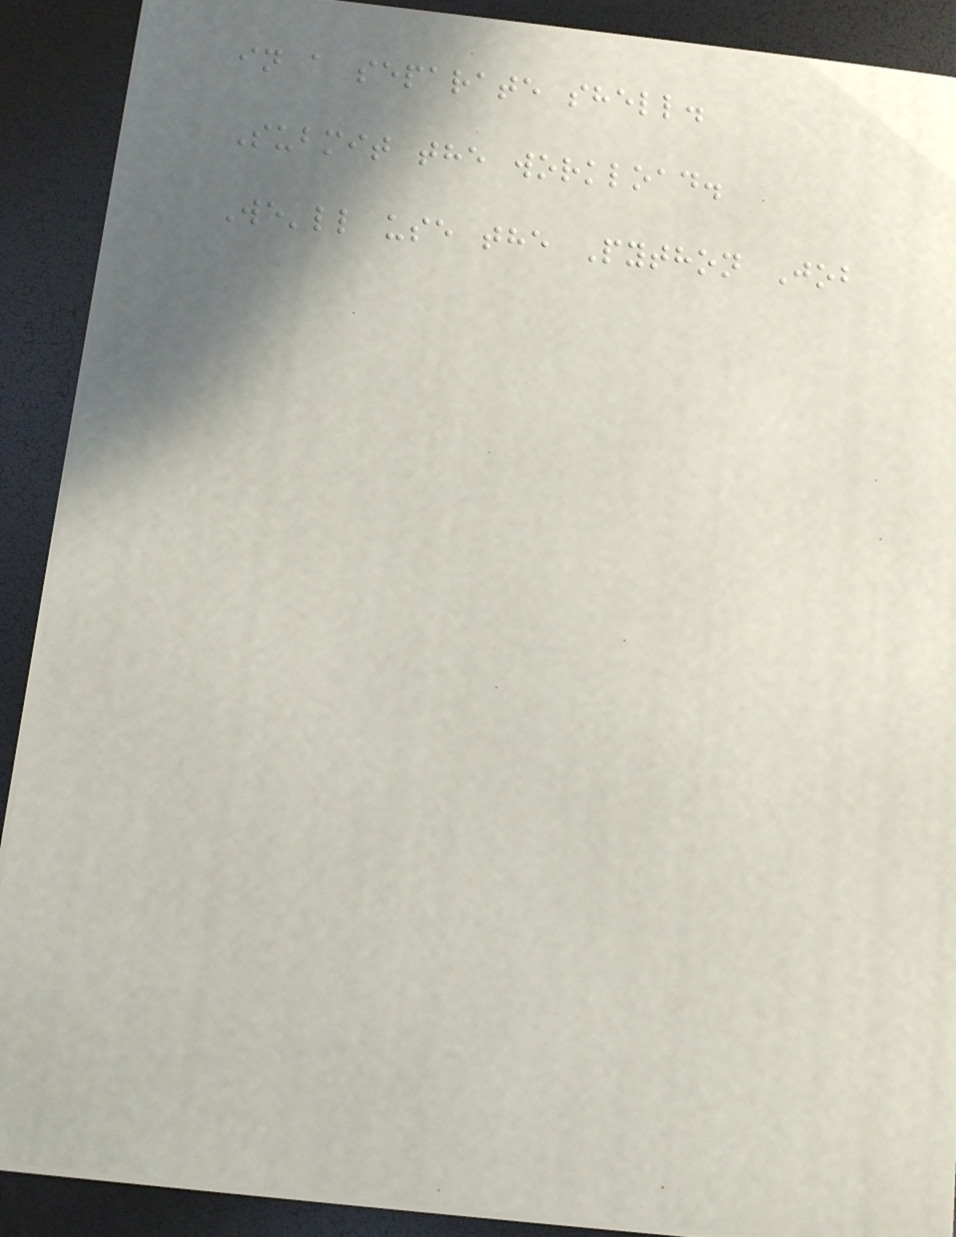in a separate shell.
Submit the workload.
We'll use the Python Job
